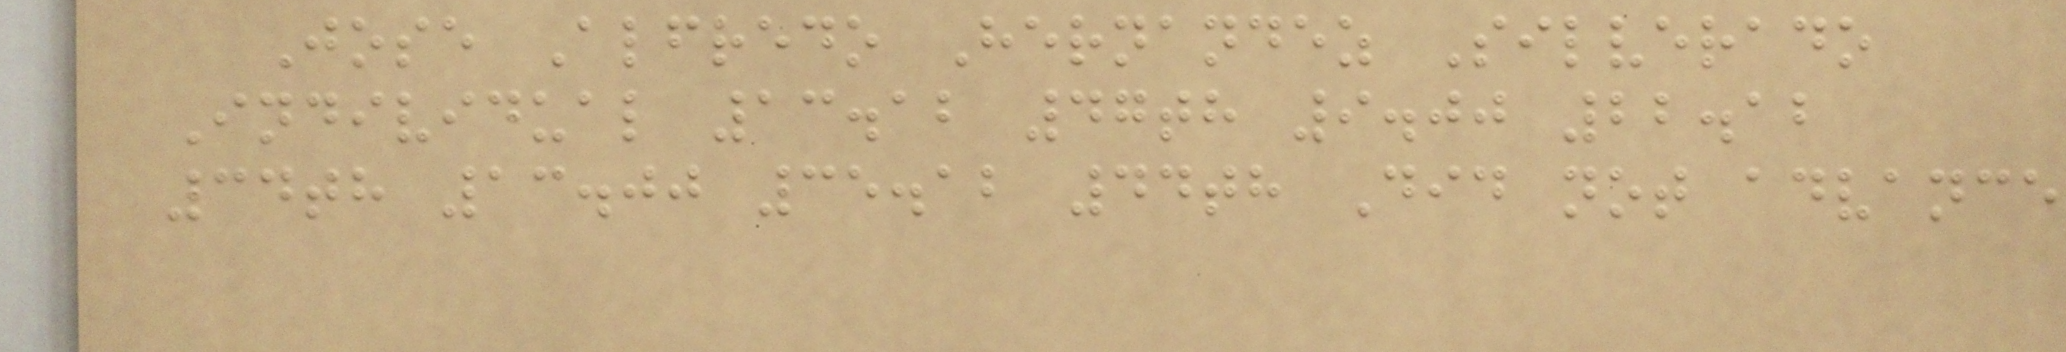Jose Alfredo Hernandez Silverado
Individual 13.12 47th 9.00 22.12
34th 13.00 35.12 44th Did not advance
